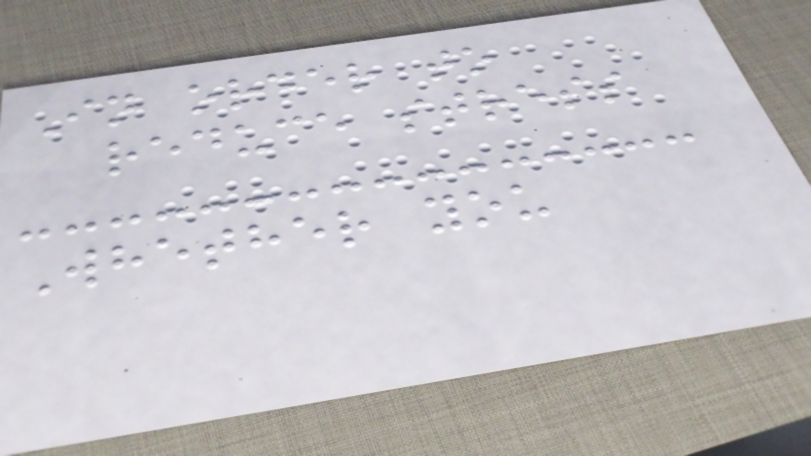In order to
reduce stress
Whether you
